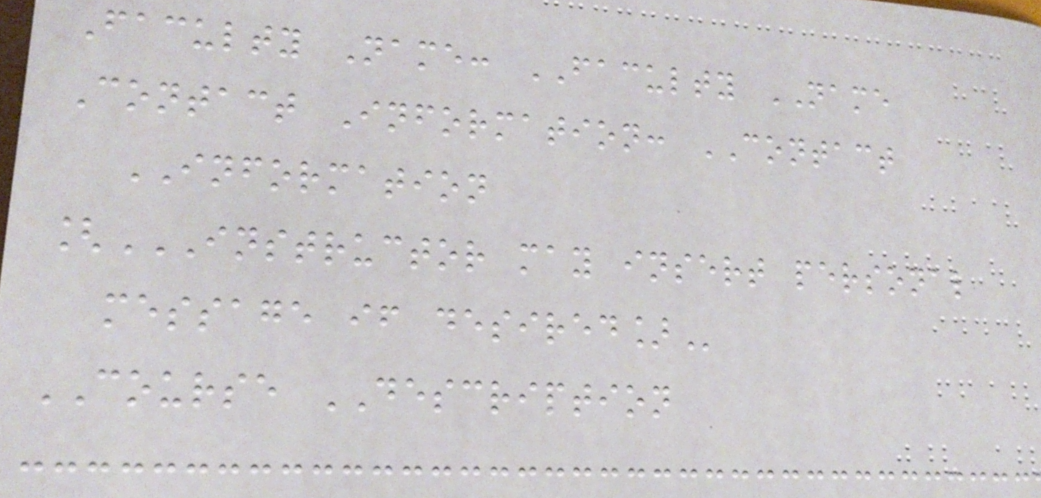Faculty Name: FACULTY NAME
Contact Information: CONTACT
INFORMATION
[INSTRUCTOR MAY INSERT PERSONAL
MESSAGE IF DESIRED]
COURSE DESCRIPTION
